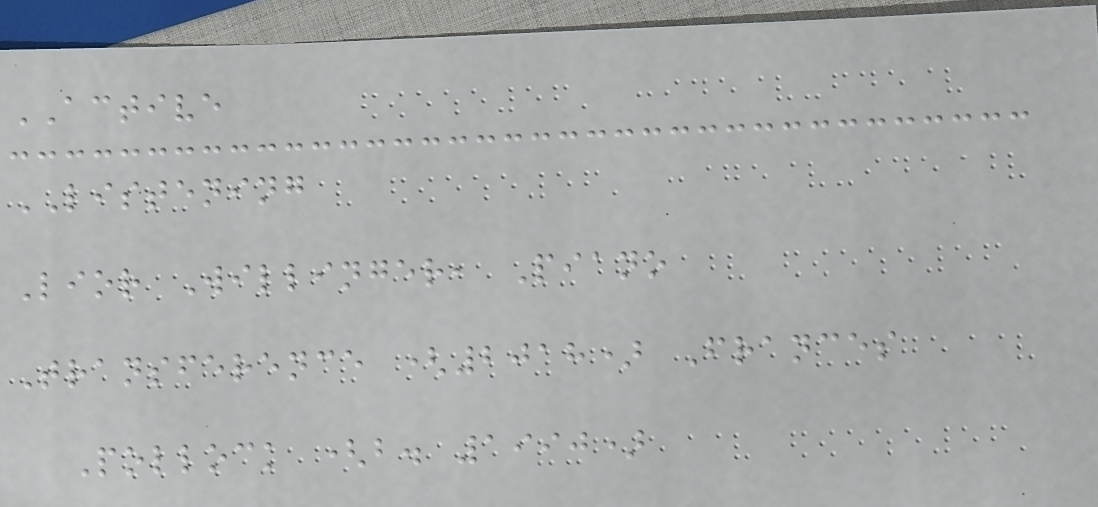ACTIVE
LISTENING
Lior Willinger, Piano
Transference (2018) Frances
Pollock (b. 1990)
